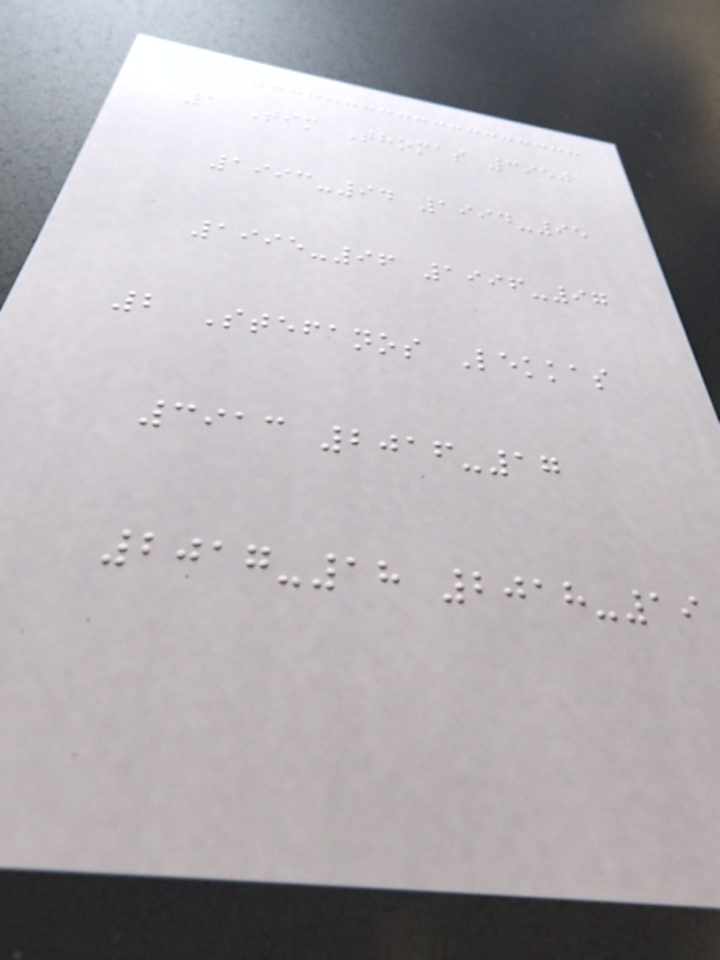1 Tim Thomas 3950
1993-94 1994-95
1995-96 1996-97
2 Stefanos Lekkas
3913 2016-17
2017-18 2018-19
